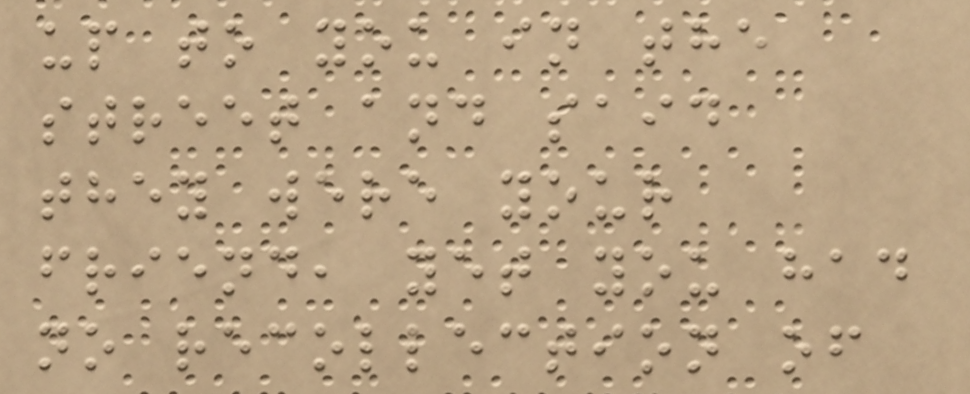up to you in the
street and said
they were your
friend, yet you had
no recollection of
